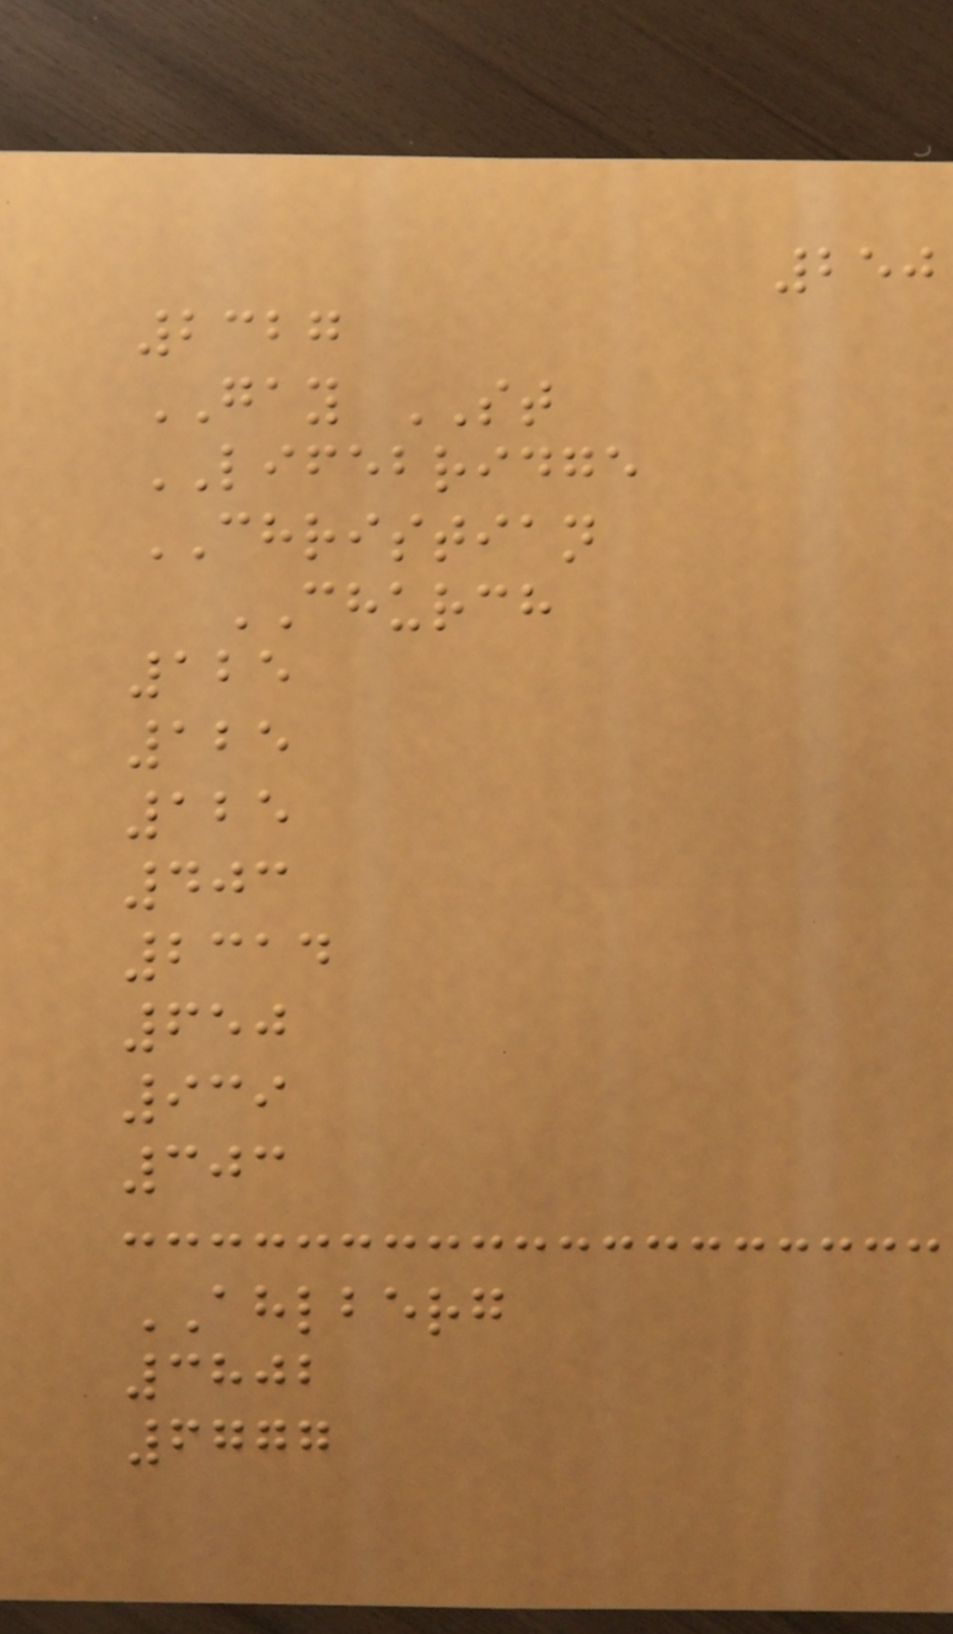250
2327
GAY ST
LIFEBRIDGE
CHRISTIAN
CHURCH
125
125
125
403
2314
650
939
303
AHLBERG
3802
6777
